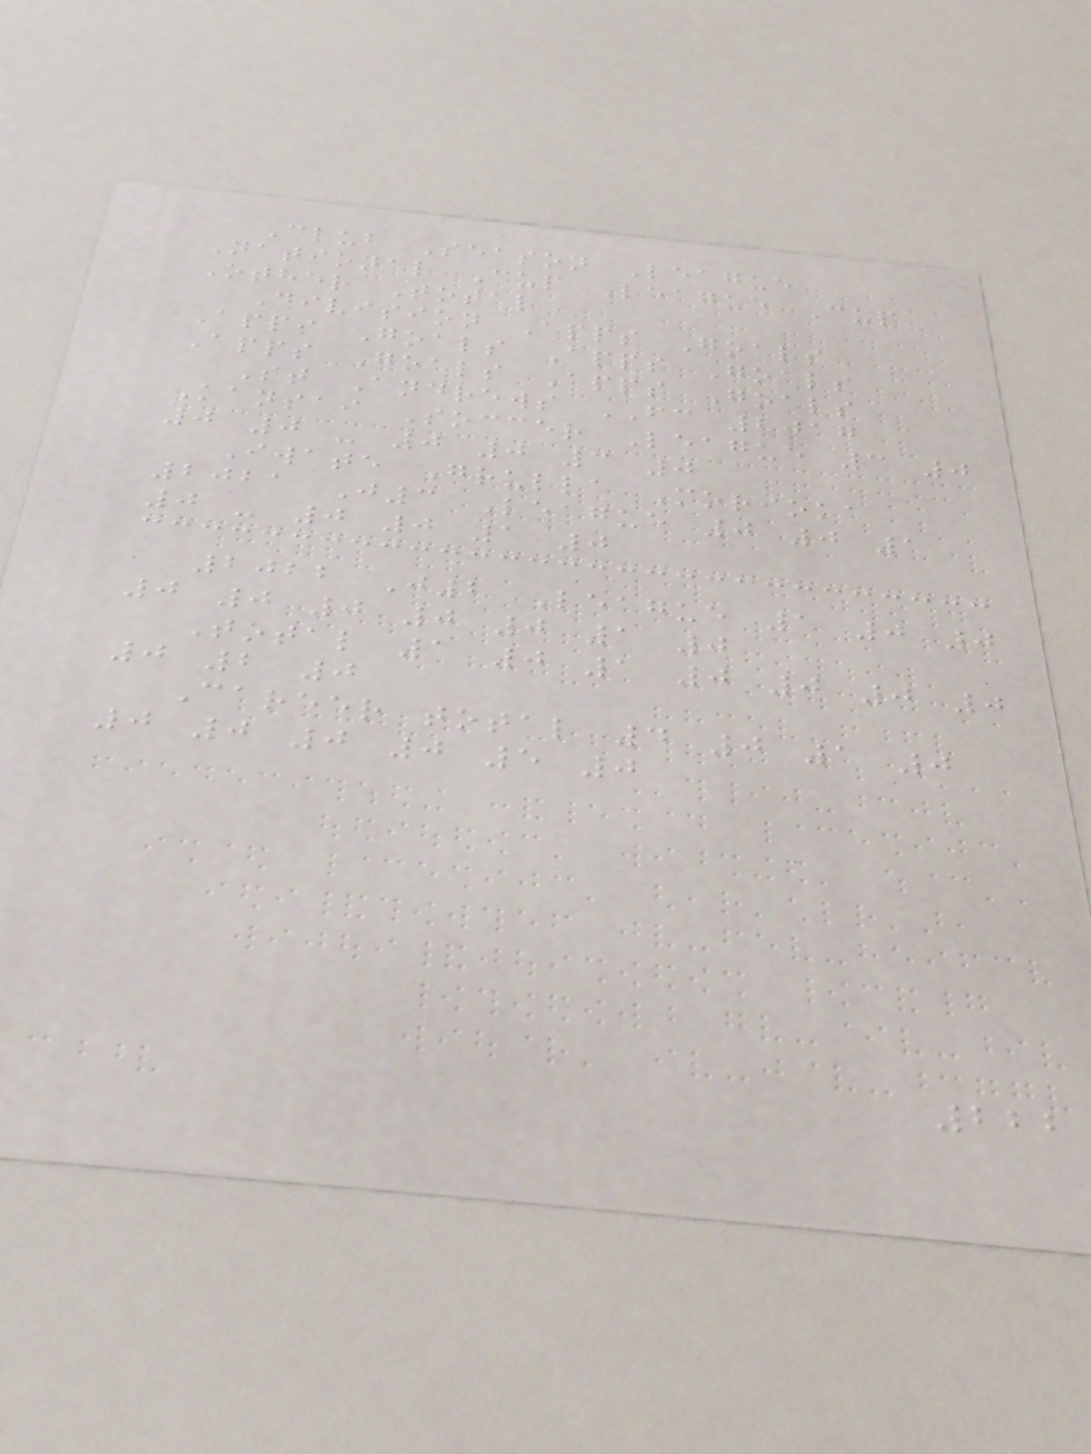Club Season League
National Cup League Cup
Other Total
Division Apps Goals
Apps Goals Apps Goals
Apps Goals Apps Goals
St Andrews FC 2017
Kansai Soccer League 3 0
0 0 - 0 0 3 0
Iwate Grulla Morioka
2021 J3 League 0 0 1
0 - 0 0 1 0
2022 J2 League 1 0 0
0 0 0 0 0 1 0
Total 1 0 1 0 0 0 0
0 2 0
Career total 4 0 1 0
0 0 0 0 5 0
222
